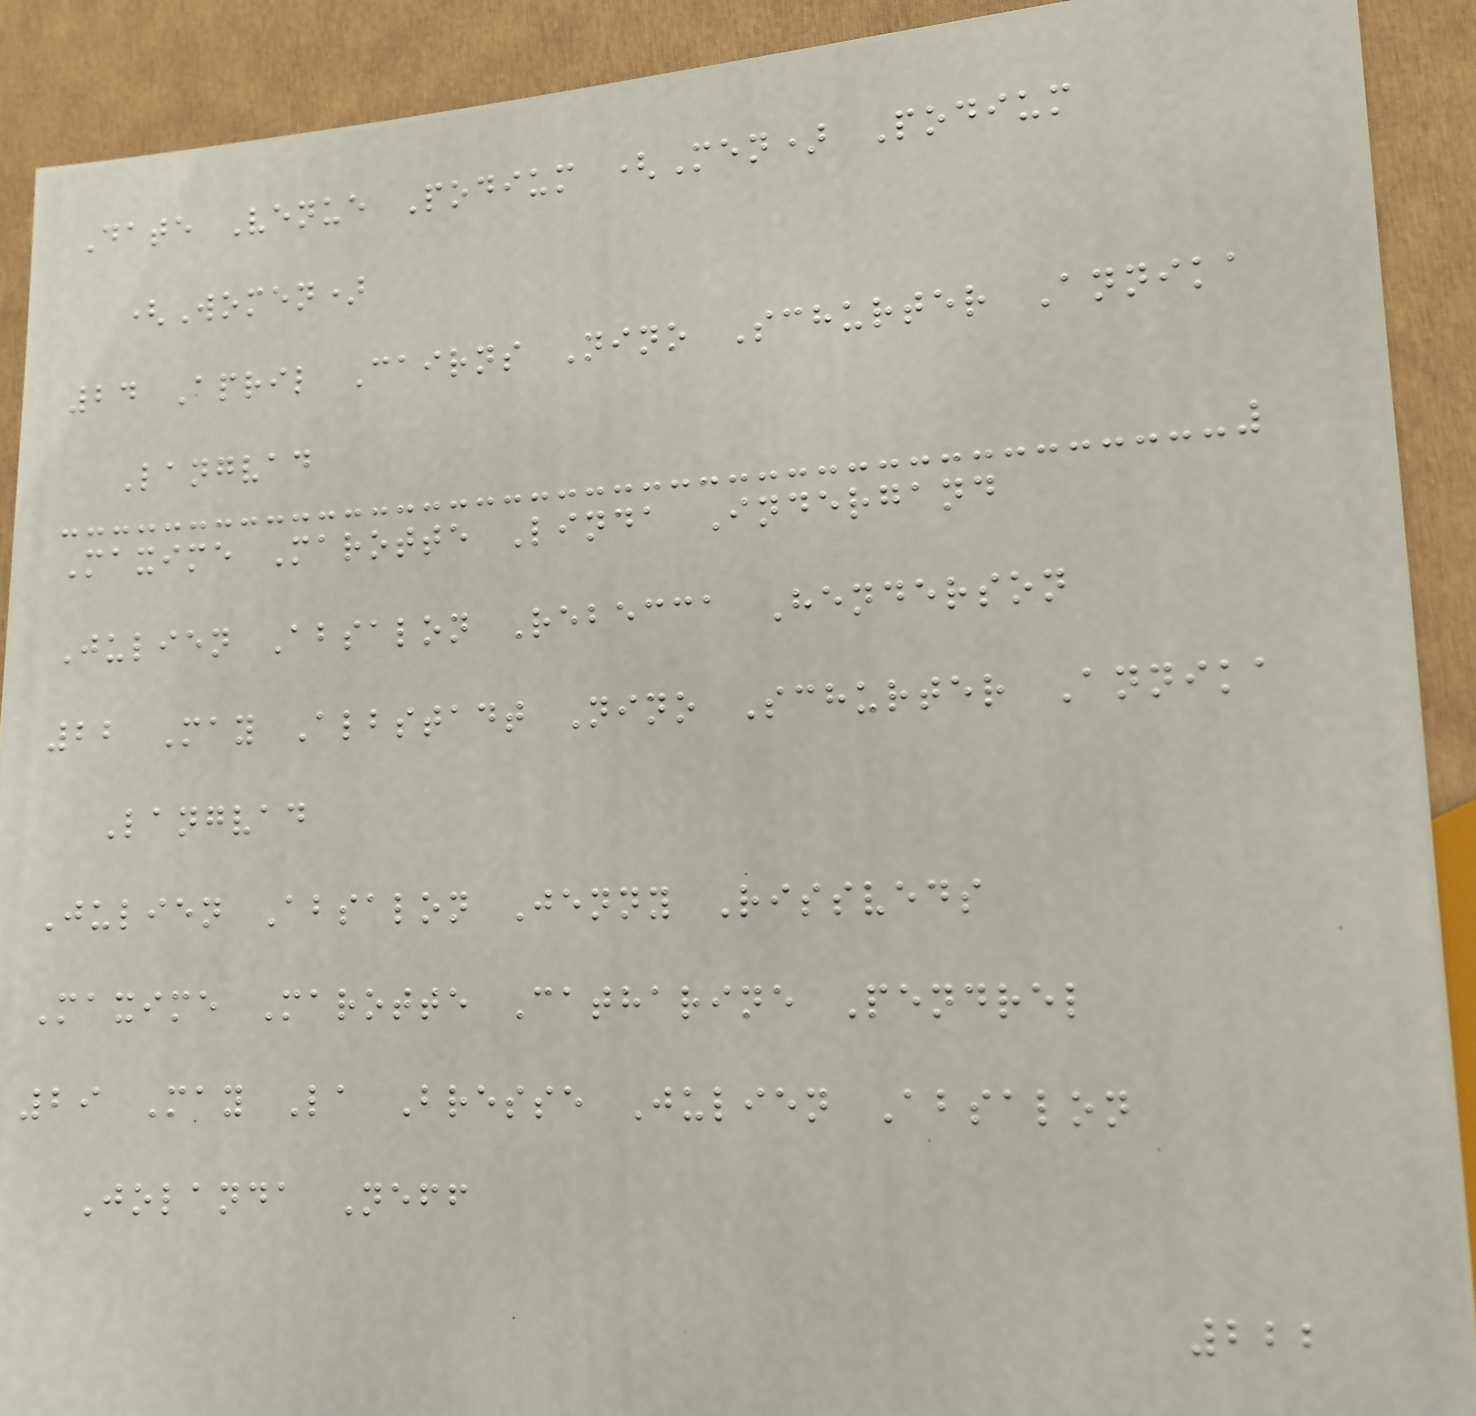Date Venue Podium (Men) Podium
(Women)
24 April Cairns Nino Schurter Annika
Langvad
Maxime Marotte Linda Indergand
Julien Absalon Rebecca Henderson
22 May Albstadt Nino Schurter Annika
Langvad
Julien Absalon Jenny Rissveds
Maxime Marotte Catharine Pendrel
29 May La Bresse Julien Absalon
Jolanda Neff
222
